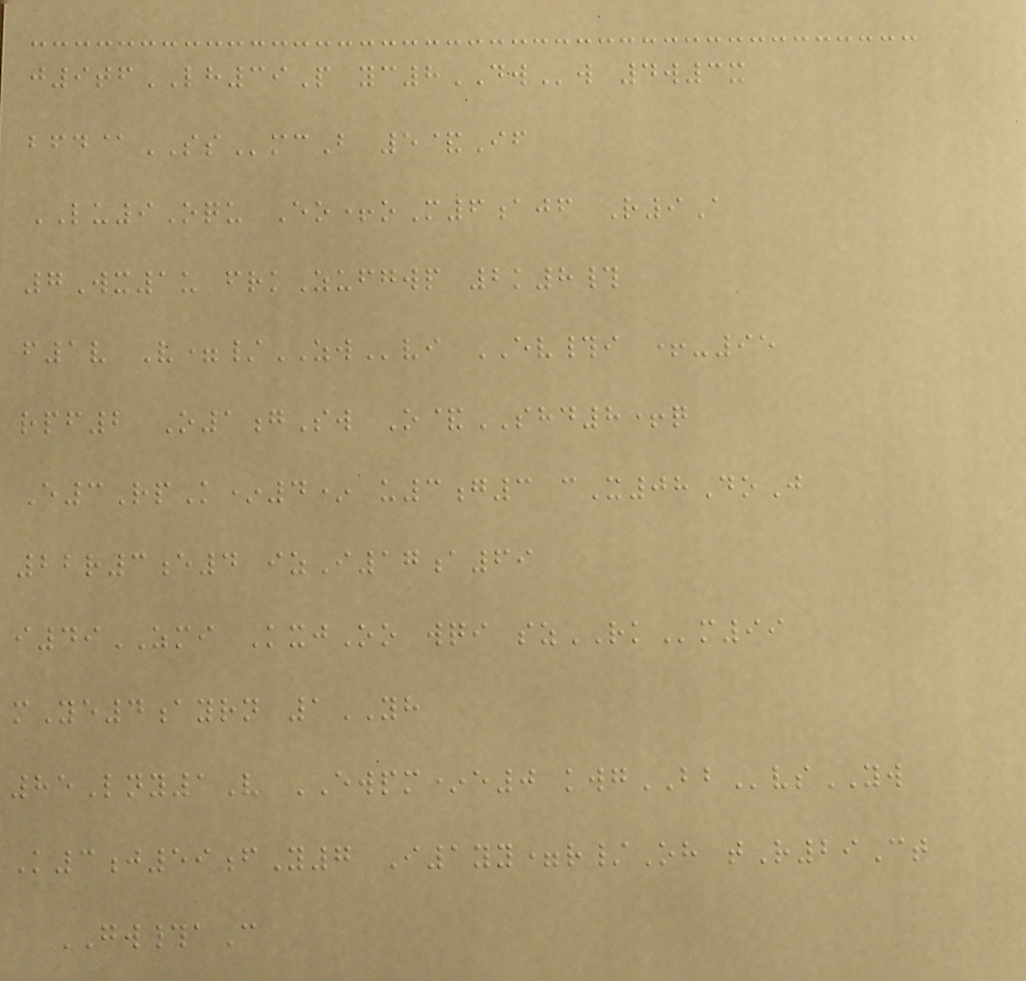j9tfLH39P yc8DWw 4w3x
bfd@SSmcB 5&If
LU9Oqu Eo+oM6ajf R9A
7Wx1u frkZufgwp 2k8#
f1v V=/ZWvi EV#i +-95
rpf2 O1gSw O&SHD8+q
E3RpK*4* u3g3 cX08DoJ
22r3e4 izI17a69
i49ZMI KxjOo wqi szRKm99
mYe4ayrn 1YH
85Lny1V EWPM*e0 kwgBBvsYW
K3j59fY7 I1yy=r/Oh tR29Ct
GW#aC
